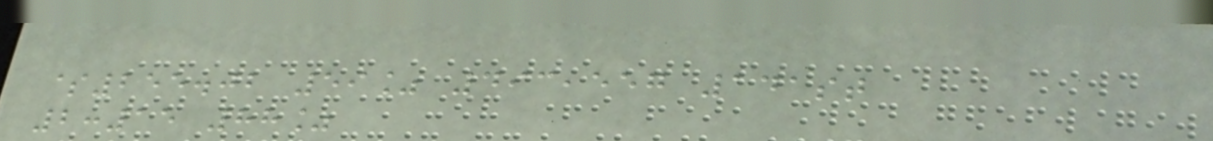$255.02 59% 493,557 141st
2:15 88%
